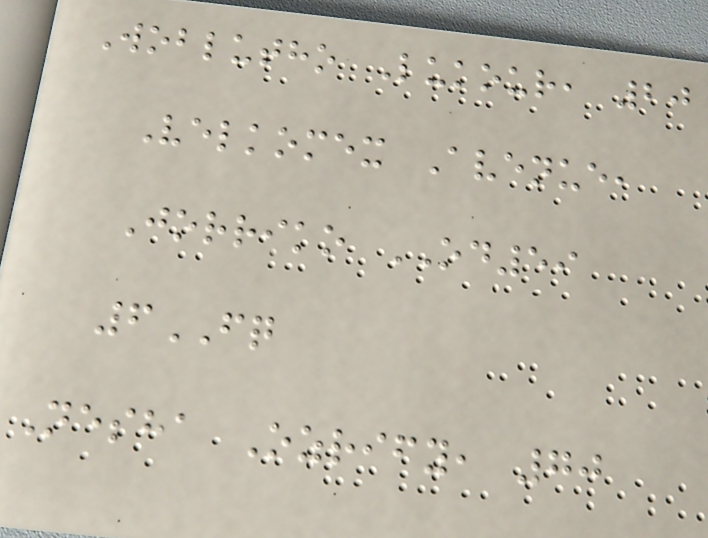Woblutho Lukour, 20
Velkomex Avenue,
Jorriko OD59
6FQ
Nesha Ozrify, 70
